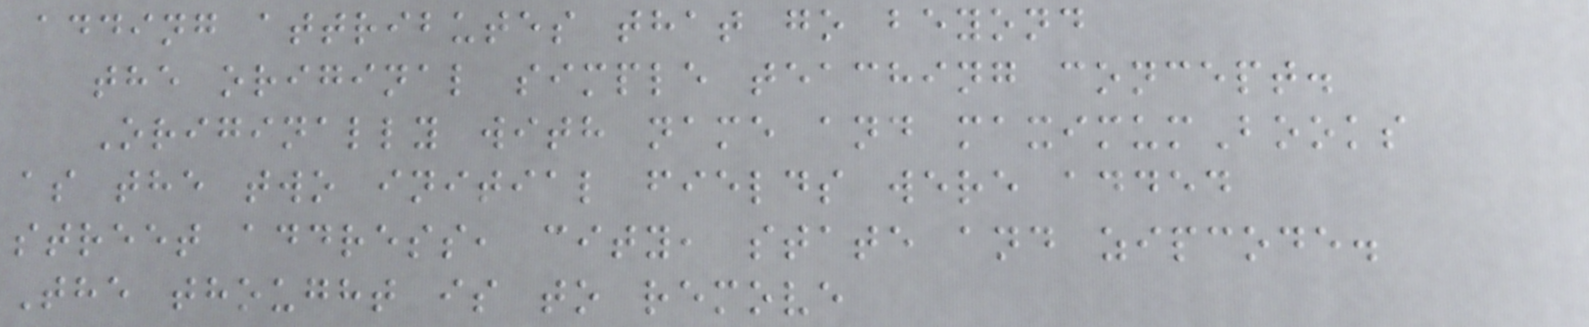adding attributes that go beyond
the original simple teaching concept.
Originally with name and maximumBooks
as the two initial fields were added
street address, city, state and zipcode.
The thought is to remove
